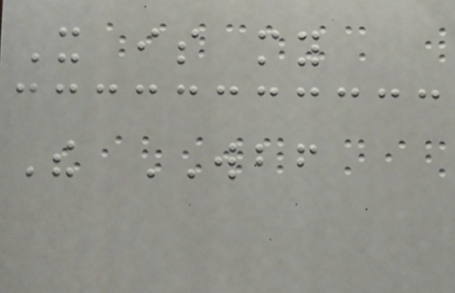It is my
The WBF
